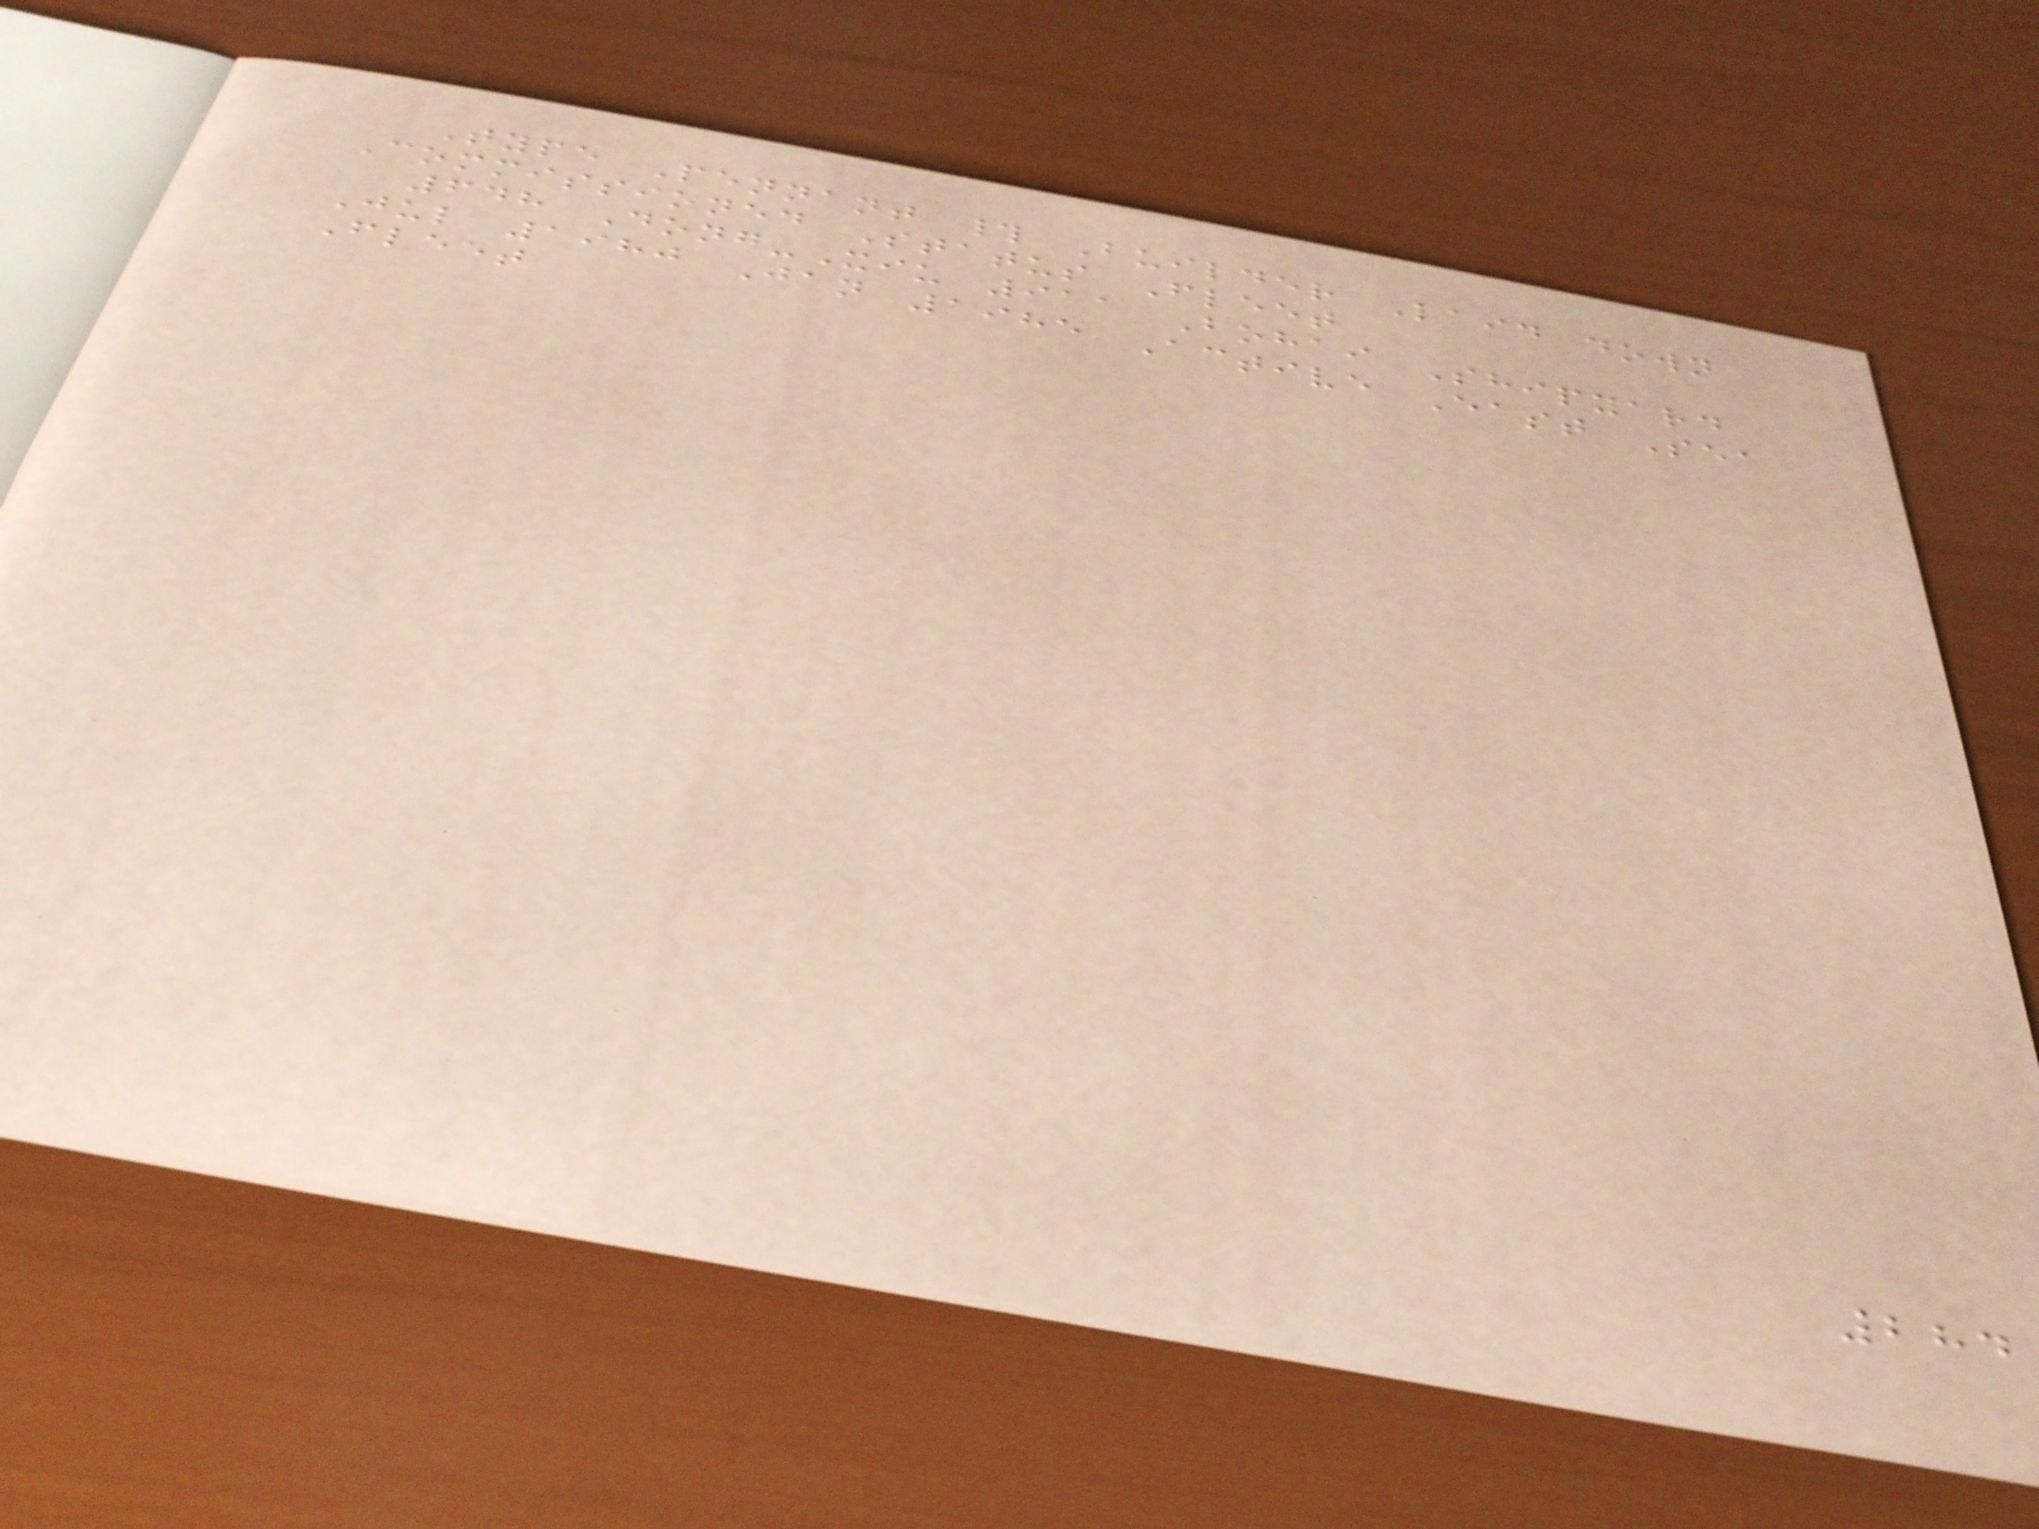Type Pennant # Builder Laid down
Commissioned Status Fleet
648 Dong-Xiu 911 Bohai Shipyard
Jul 1980 Jan 1985 Active East Sea
Fleet
284
